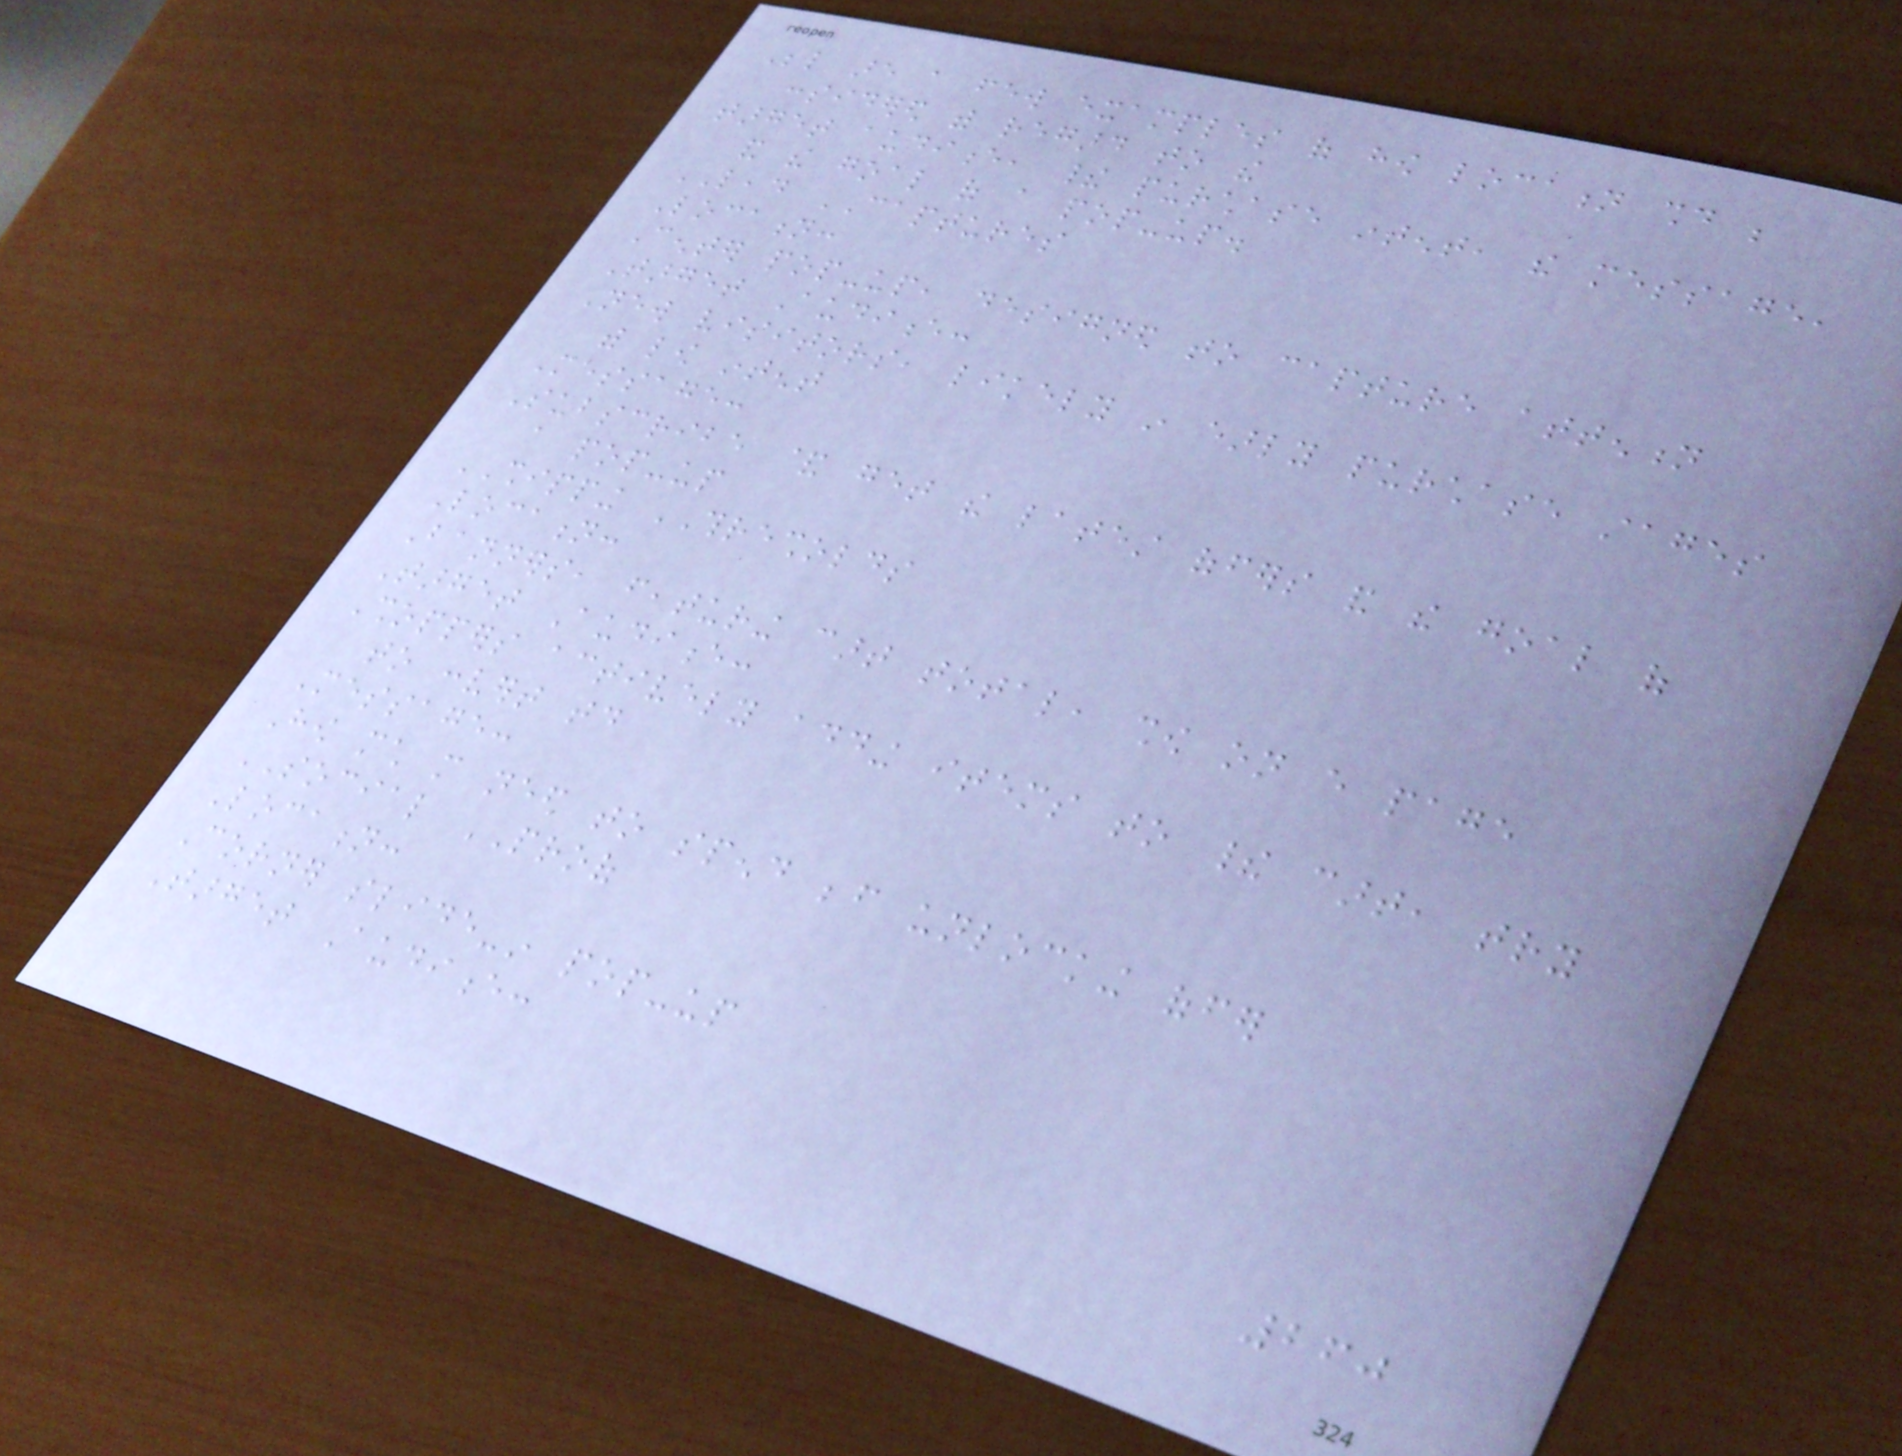Below are a few examples of how location should be
considered with regard to the
target audience, their purchase intent, the message,
and the goal of a pop-up.
LEAD CAPTURES
Location:
Center pop-up, designed to capture attention
Target Audience:
New visitors, likely in early purchase stages
with low intent
Message:
Subscribe & get the latest offers and the goal of
a pop-up
SHIPPING THRESHOLDS
Location:
Banners, featuring cart total, show on every page
Target Audience:
Shoppers actively adding items to their cart, try
to convert today
Message:
How much more need to spend before unlocking offer
SOCIAL PROOF
Location:
Corner slide-in pop-up
Target Audience:
260
